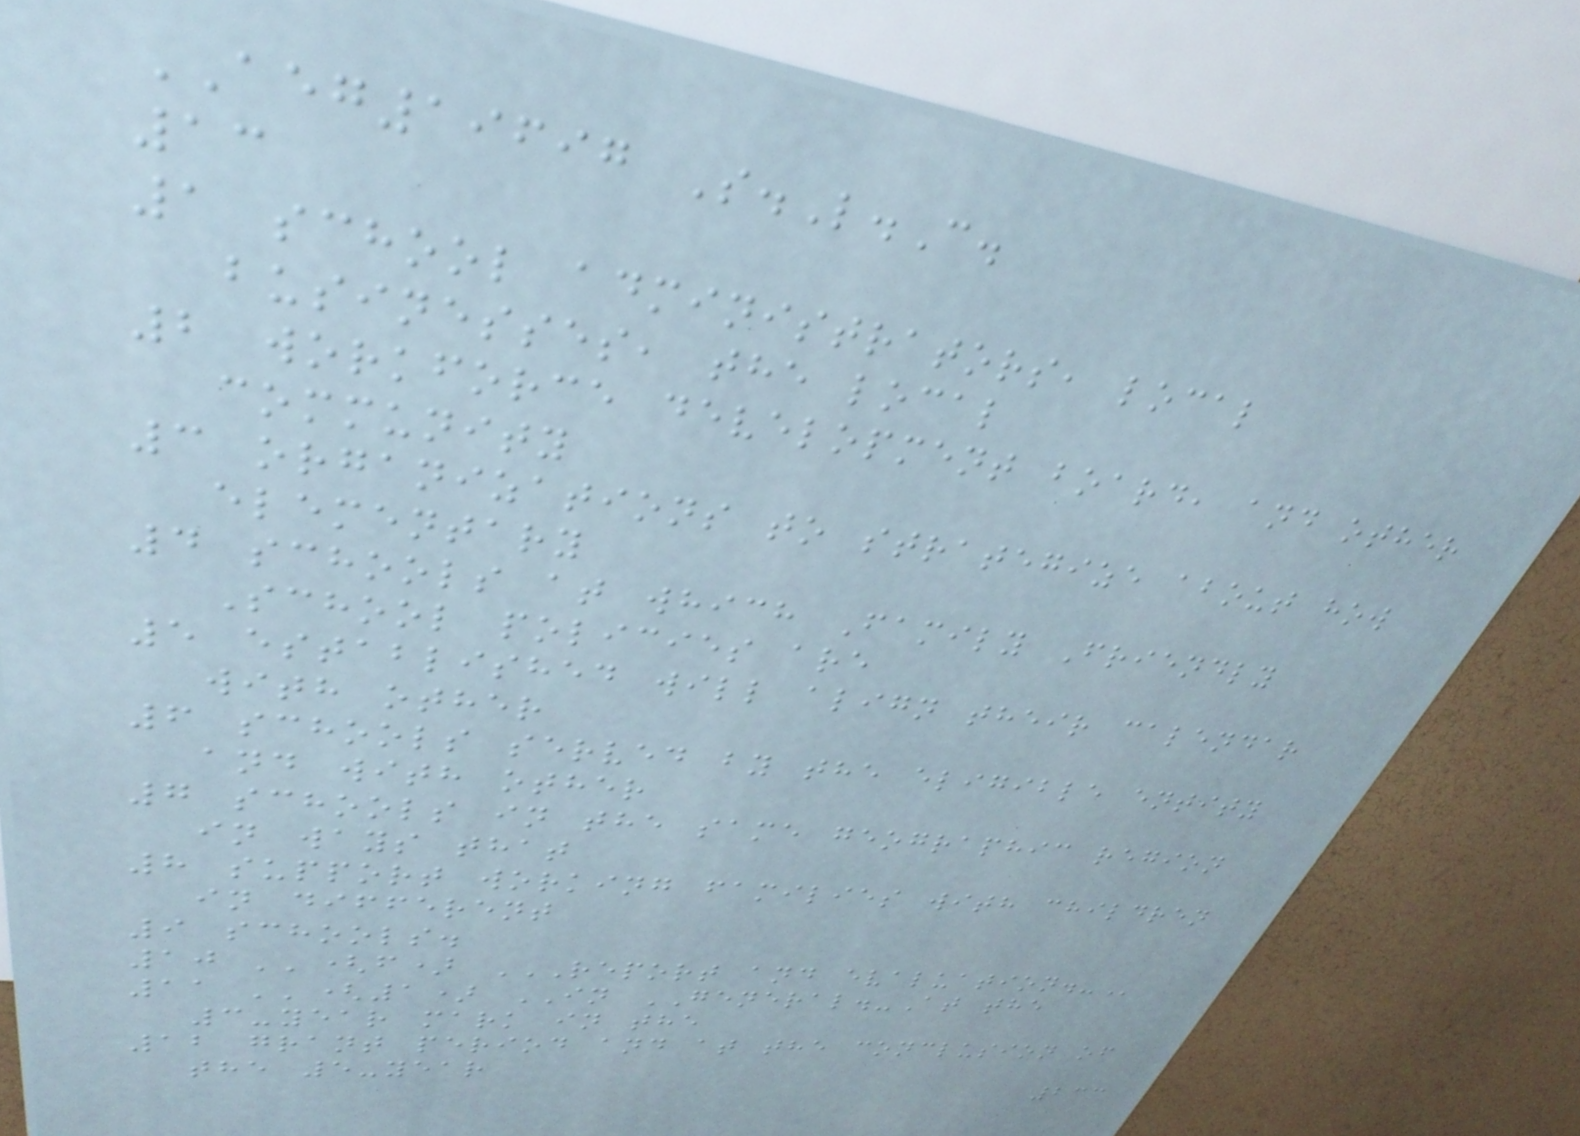AEG19697 S.L.C.
13
1 school administrators, local
businesses, the local
2 workforce development board, and other
community
3 organizations to strategize about how
elementary
4 schools at which Family Friendly
School policies are
5 established will align their calendar
with other
6 schools served by the eligible entity
and with other
7 schools in the same geographic region
in ways that
8 support working families with children
in different
9 schools.
10 ''(f) REPORT AND EVALUATION.-
11 ''(1) IN GENERAL.-At the
3-year mark in the
12 grant period and at the conclusion of
the 5-year
233
